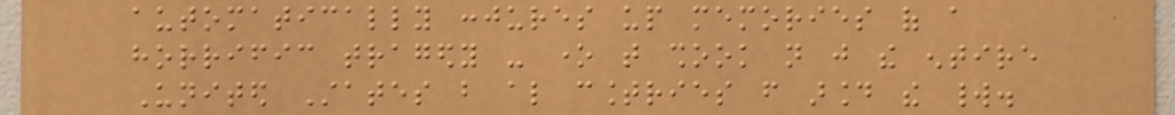automatically conjures up memories of a
horrific tragedy - one that shook not just the entire
United States but also countries from around the world.
